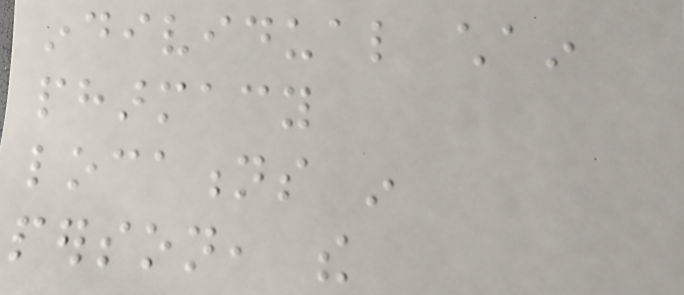individual chain
pharmacy
locations in
person, the
